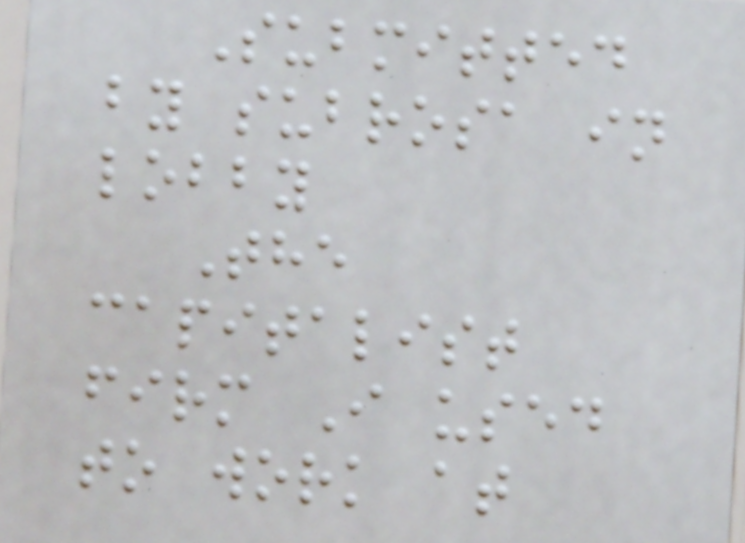Submitted
by subrosa in
lobby
The
capitalist
firm I used
to work at
